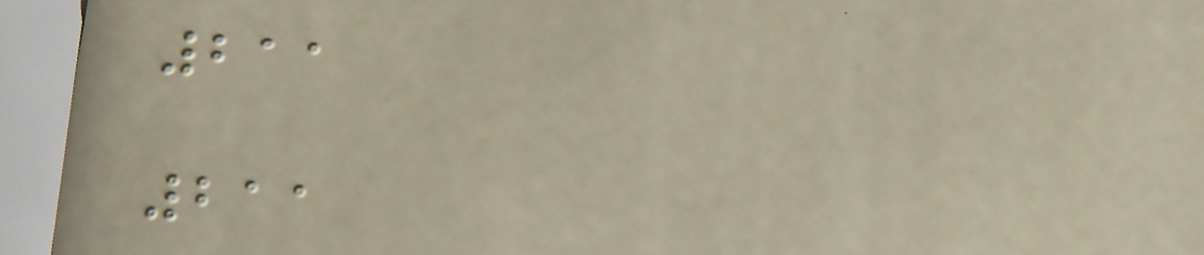211
211
